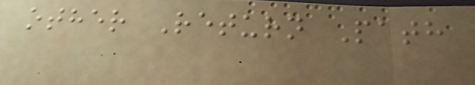other Return Path
